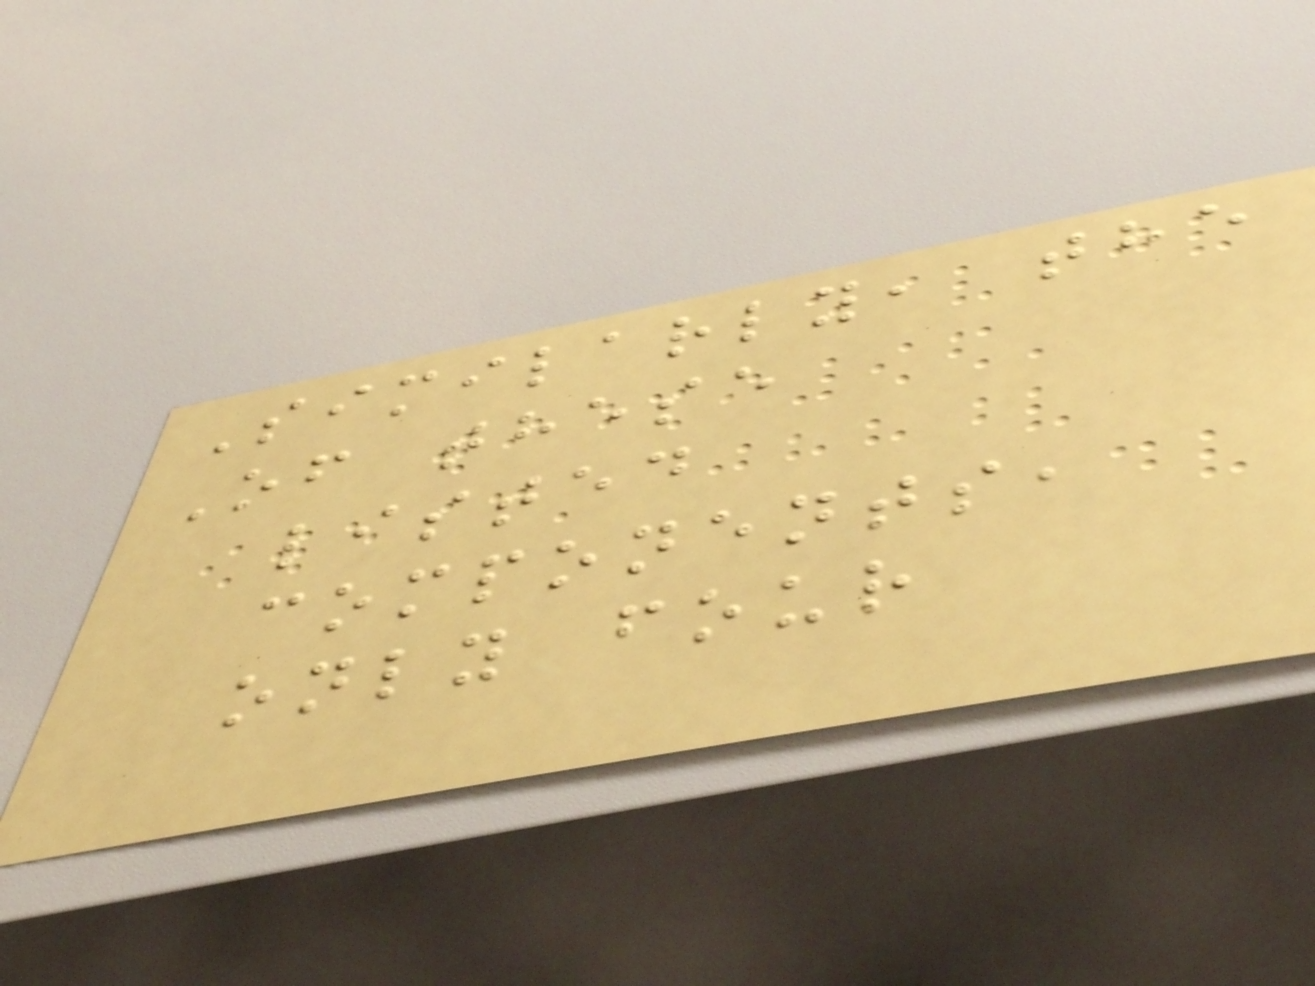Similarly, the
Of these
listed
components,
only four
